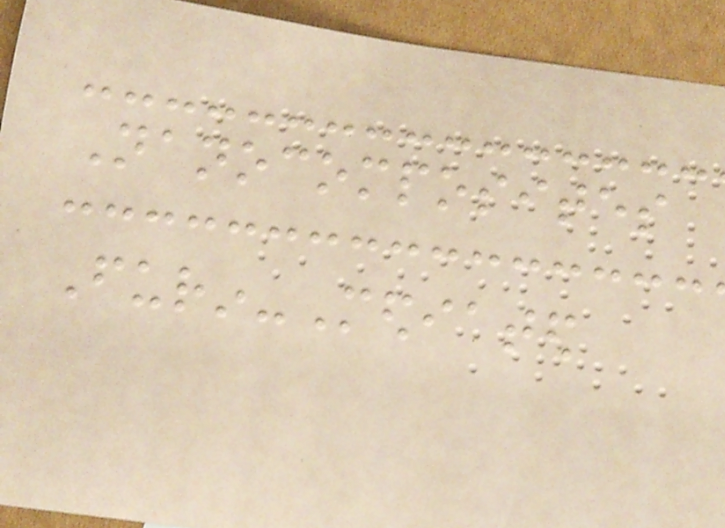Nanocomposites
Furin-Mediated
